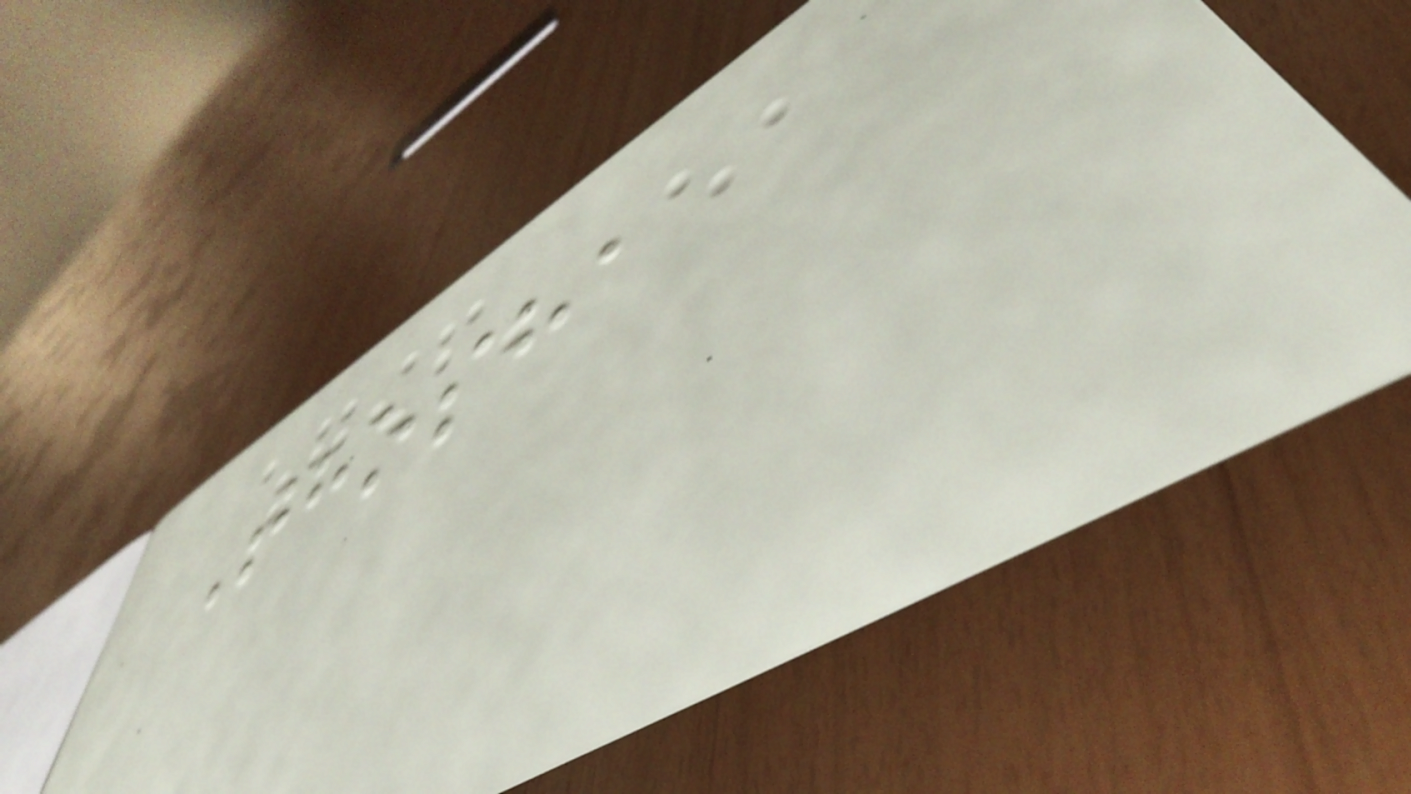Thosha
